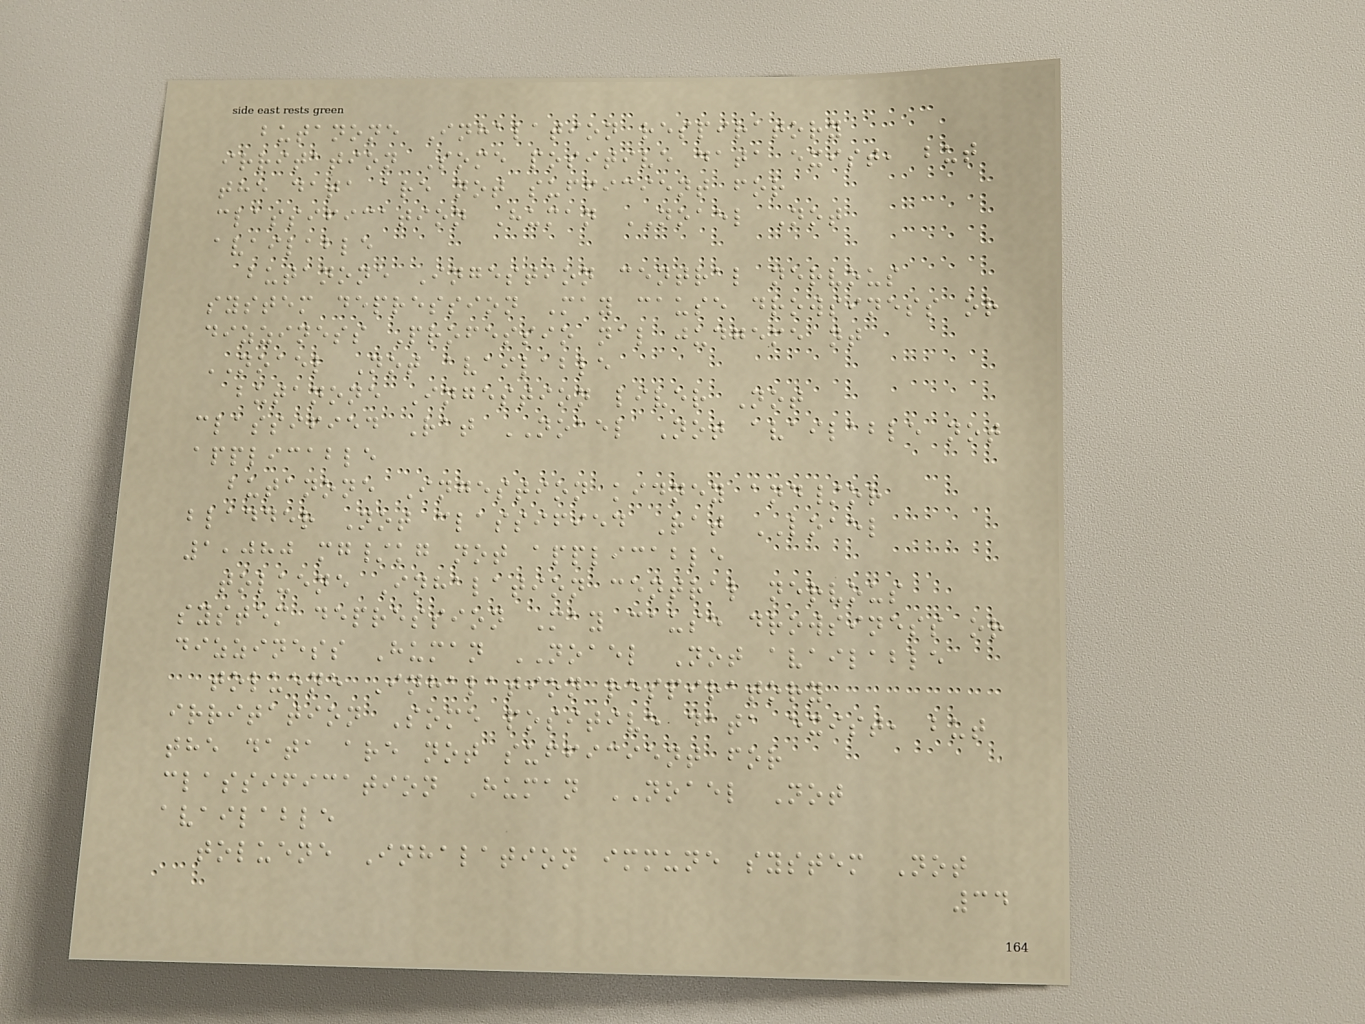butanone Inhalation respiratory
irritation Some positive data exist, but
the data are not sufficient for
classification Human NOAEL Not
available
butanone Ingestion central nervous
system depression May cause drowsiness or
dizziness Professio nal judgeme nt
NOAEL Not available
butanone Ingestion liver Not
classified Rat NOAEL Not available not
applicable
butanone Ingestion kidney and/or
bladder Not classified Rat LOAEL
1,080 mg/kg not applicable
toluene Inhalation central nervous
system depression May cause drowsiness or
dizziness Human NOAEL Not available
toluene Inhalation respiratory
irritation Some positive data exist, but
the data are not sufficient for
classification Human NOAEL Not
available
toluene Inhalation immune system Not
34
